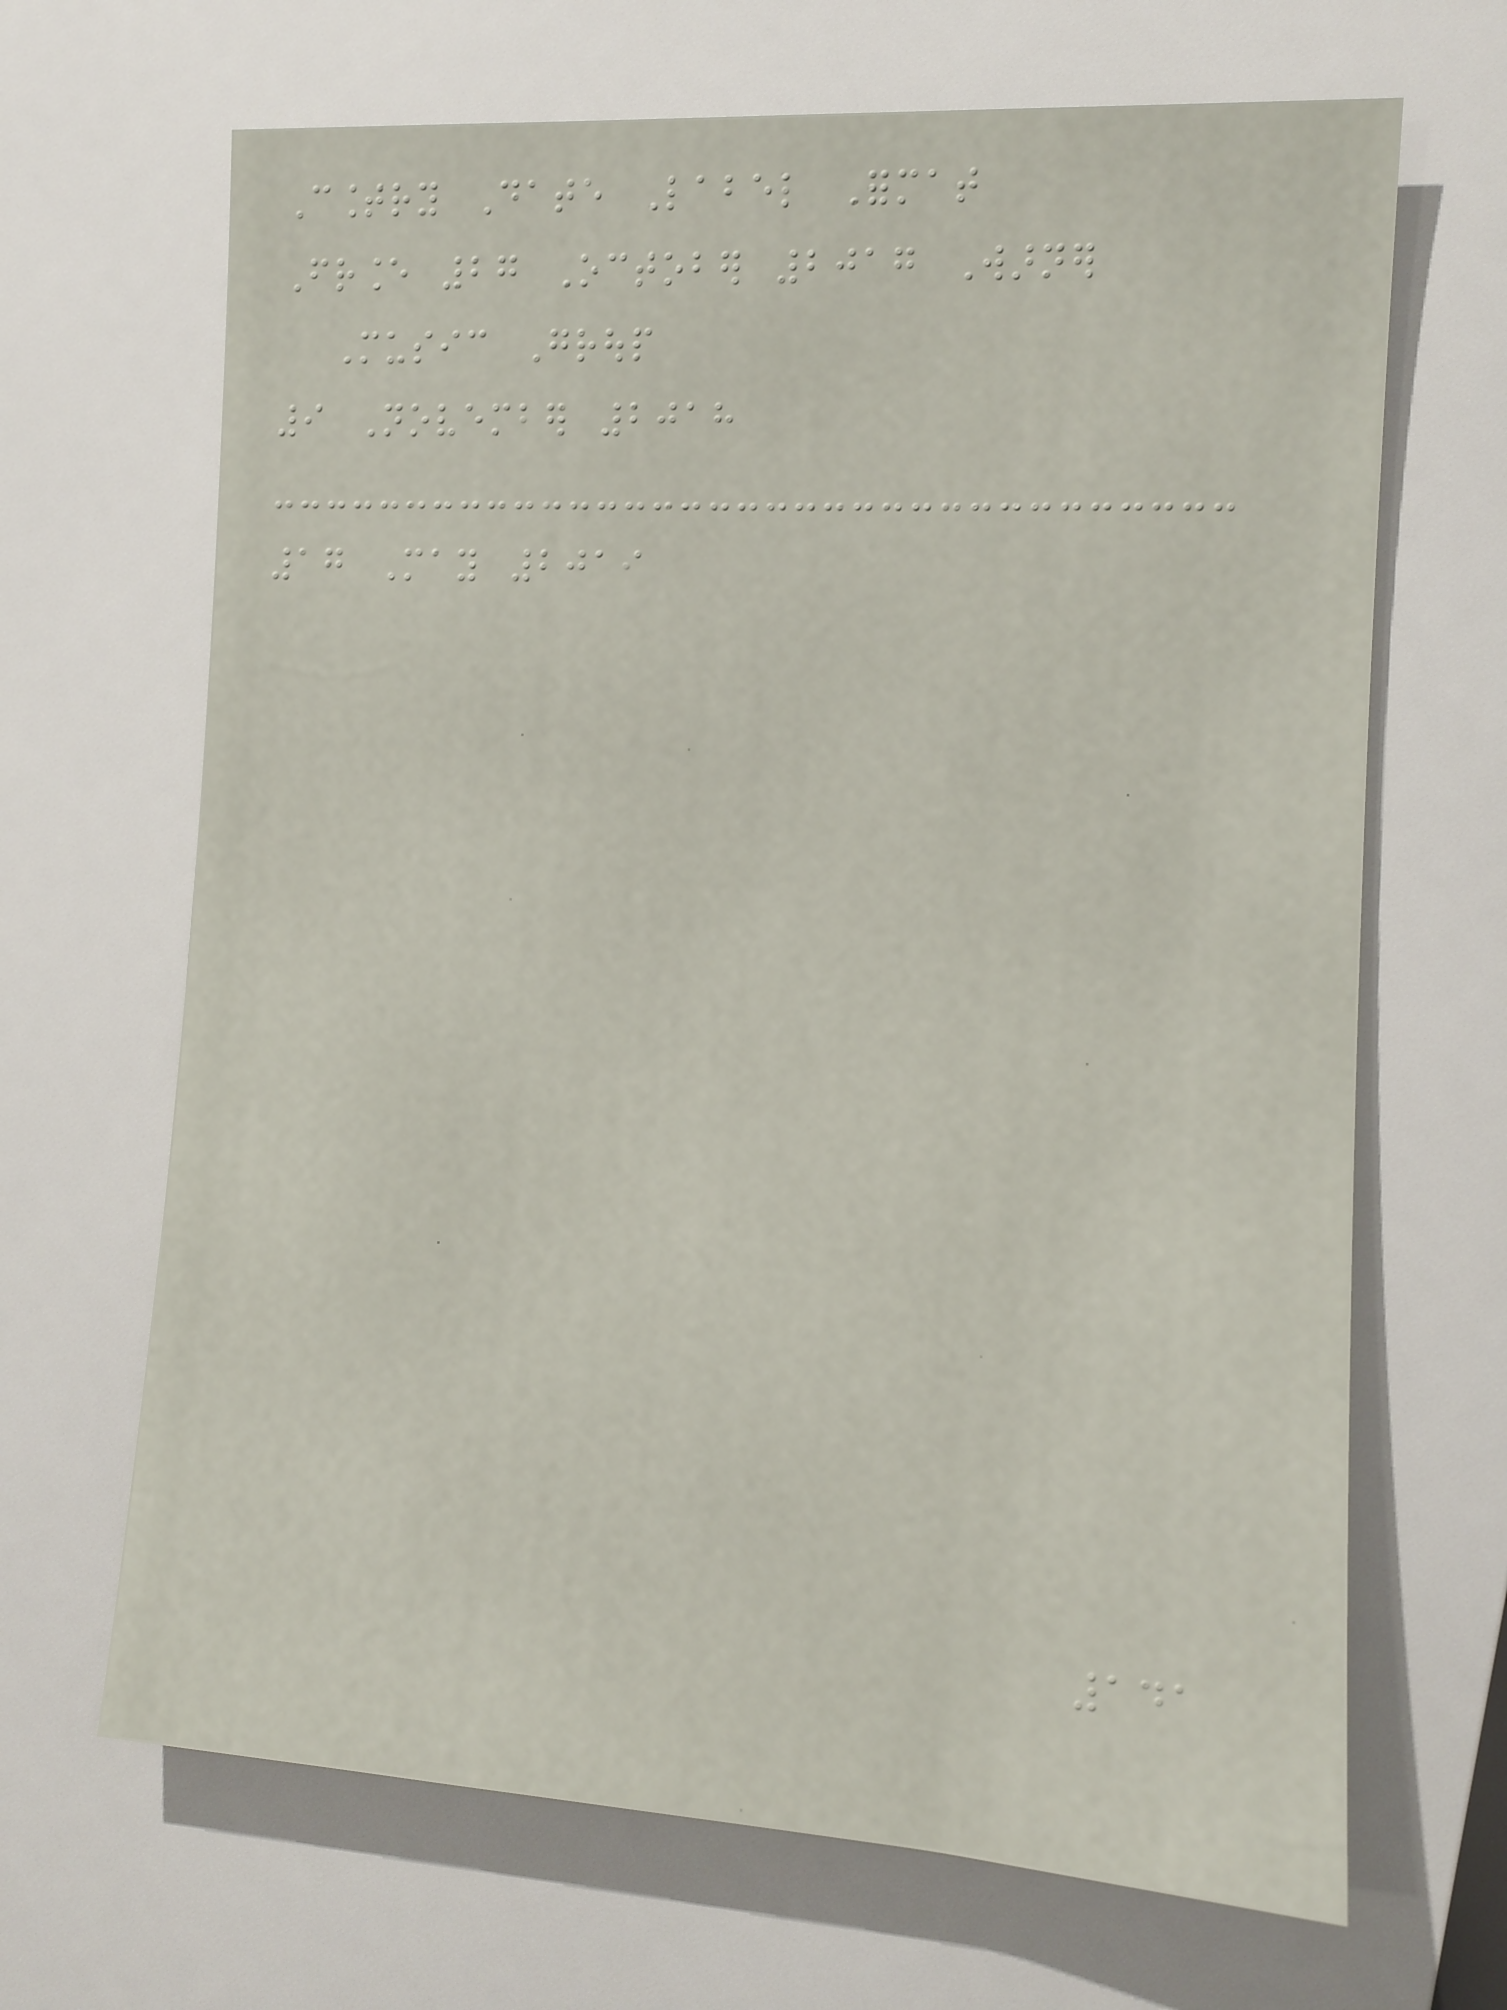Country Date Label Format
France 27 October 2017 Warner
Music Group
9 November 2018
17 May 2019
141
